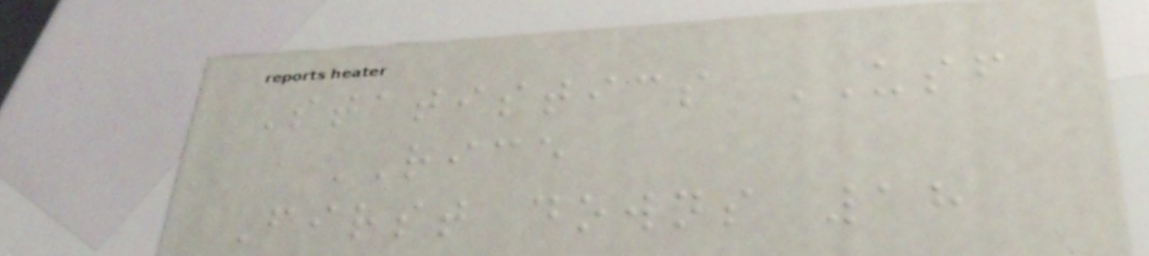Statistics USF
RICE
First downs 18
